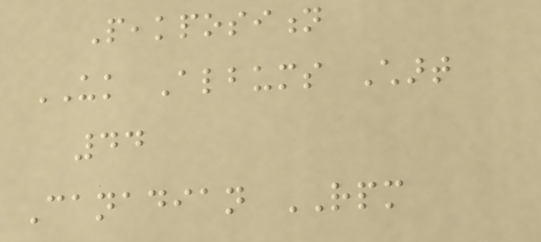Peakposition
UK Albums Chart
44
Canadian RPM
